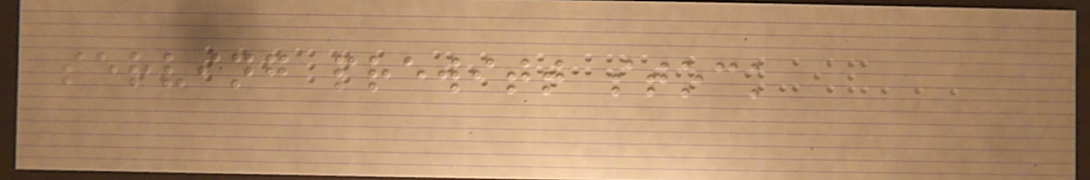serving prewitt stock
